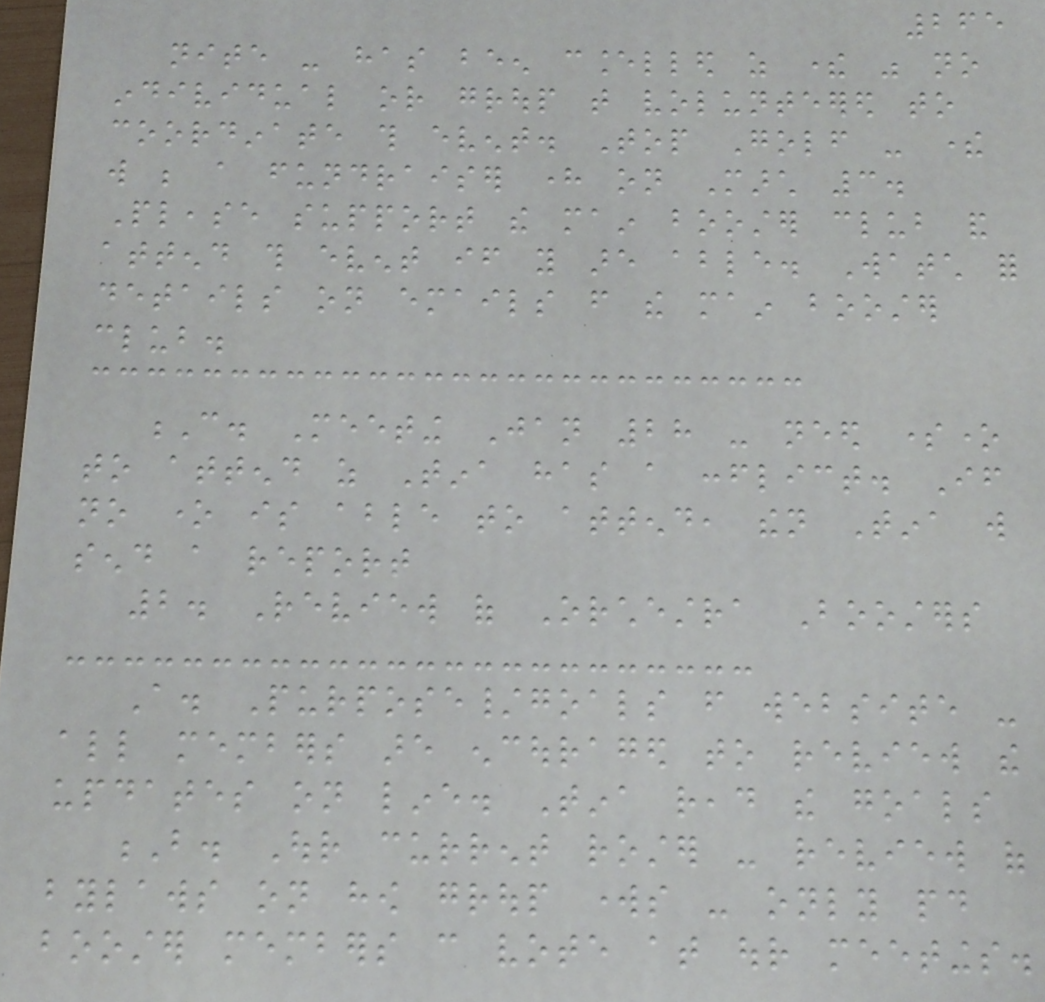265
nite - has been cancelled as there was no
individual or group that volunteered to
coordinate this event. Top Golf - there
will be a fundraiser here on March 3.
Please support the main booster club and
attend this event if you are able. Watch for
details on emails from the main booster
club.
C. Meeting Jan 28 - need someone
to attend as Tina has a conflict. If
no one is able to attend, then Tina will
send a report
2. Review of Orchestra Boosters
A. Purpose/goals from website -
all members are encouraged to review the
updates on line. Tina read the goals
B. Our current roster - review of
bylaws on how group works - only paid
booster members can vote at our meetings.
